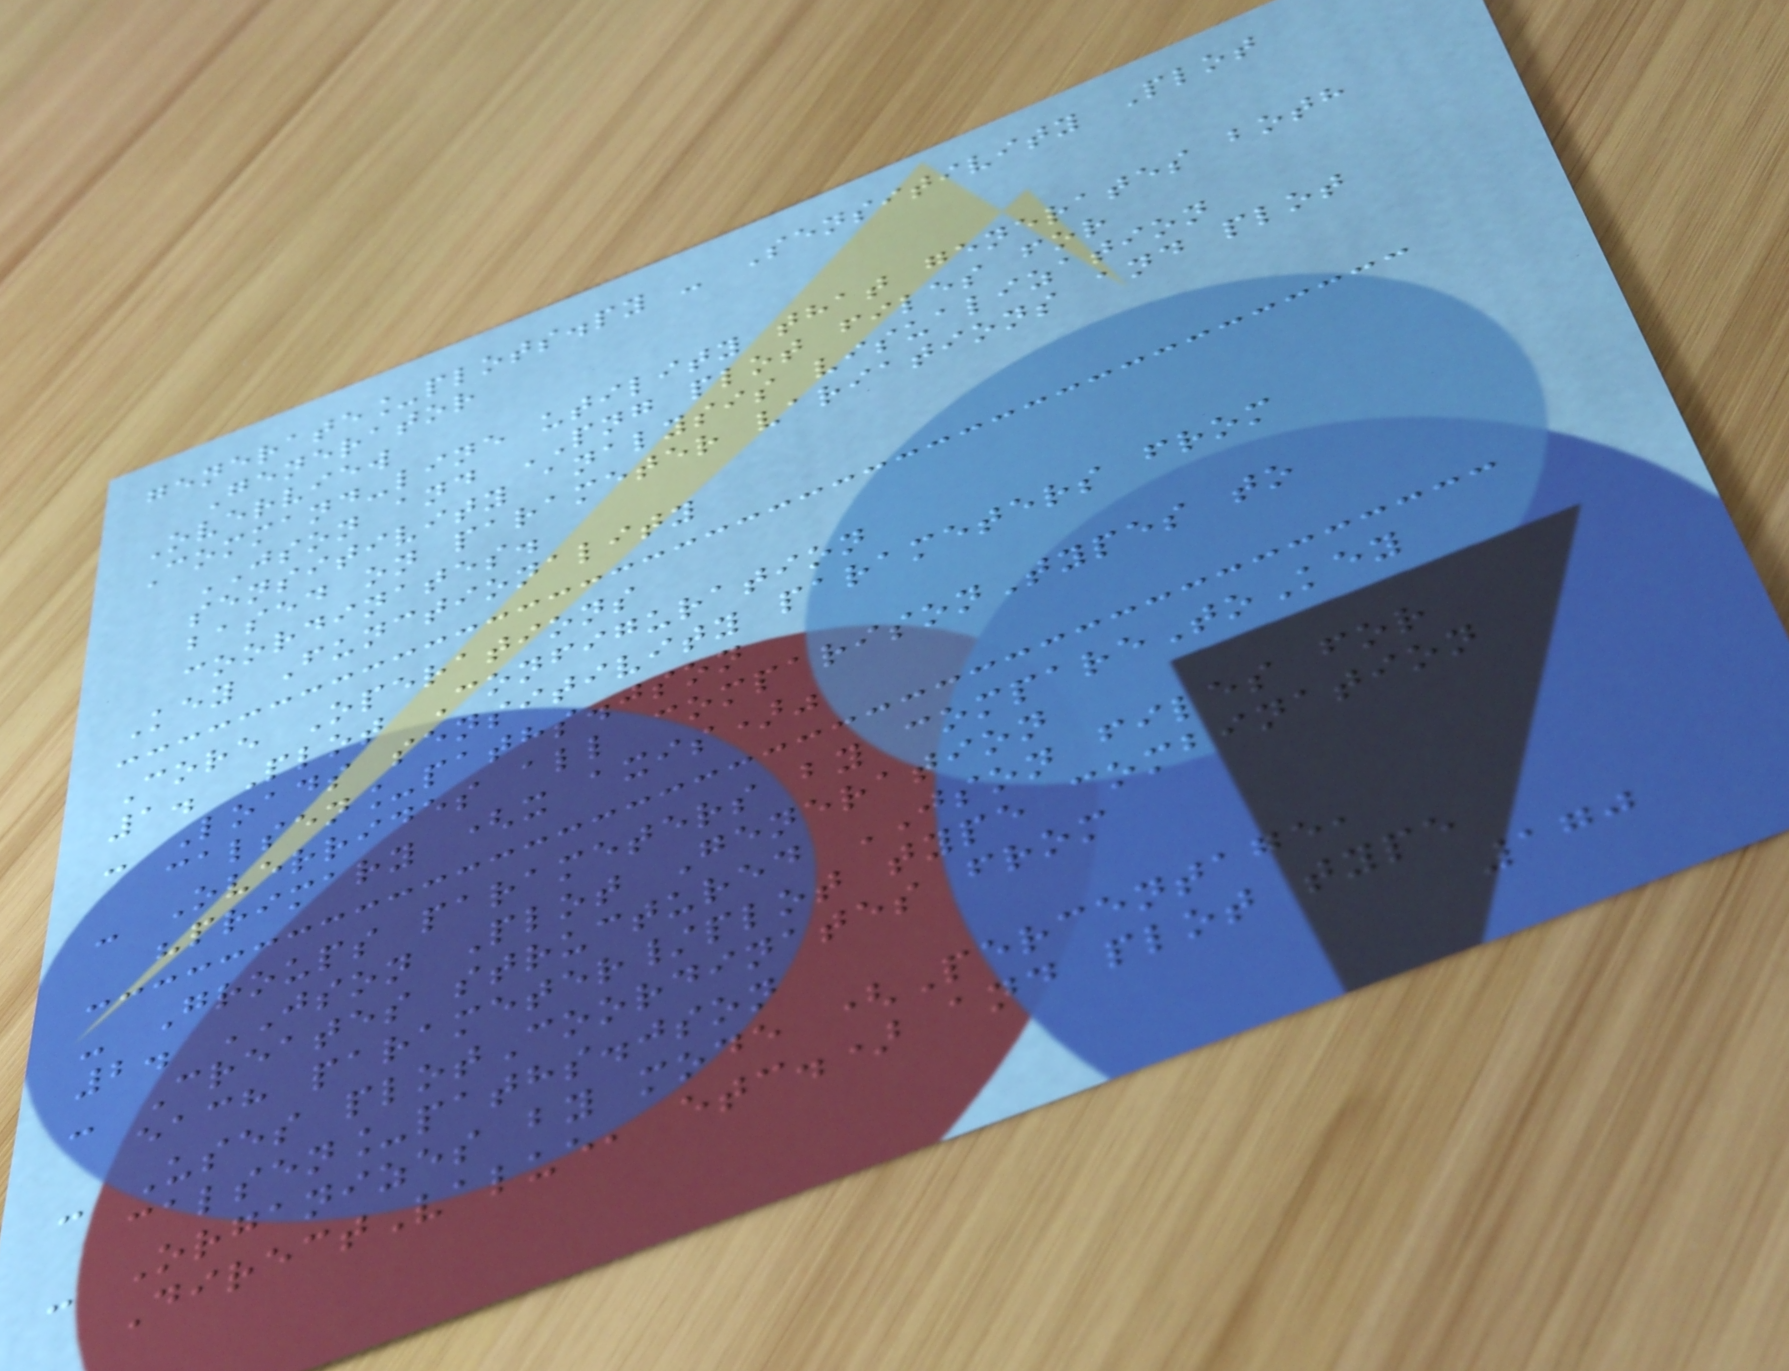generate_plots.py - Sensitivity Plot
Generator
Overview
Command-line utility that generates both
JSON and PNG plot files for
sensitivity analysis visualization
based on parameter variations and plot
coordinates.
Key Functionality
Core Operations
1. Plot Configuration
- Loads sensitivity parameters from
calsen_paths.json
- Overrides all comparisonTypes to
"primary (x axis)"
- Groups parameters by compareToKey
2. JSON Plot Generation
- Creates structured JSON files for
each parameter/plot type combination
- Uses plotCoordinates from
calsen_paths.json
- Organizes by mode (Percentage,
DirectValue, etc.) and plot type
170
